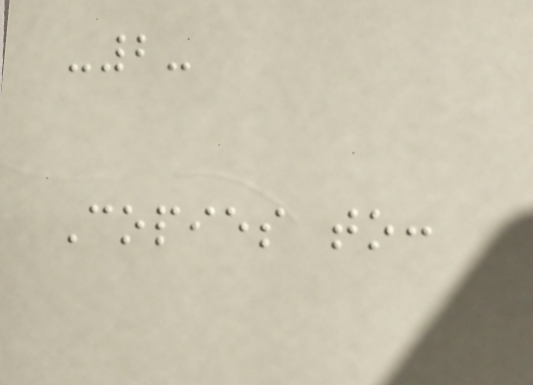-2-
Copies to:
